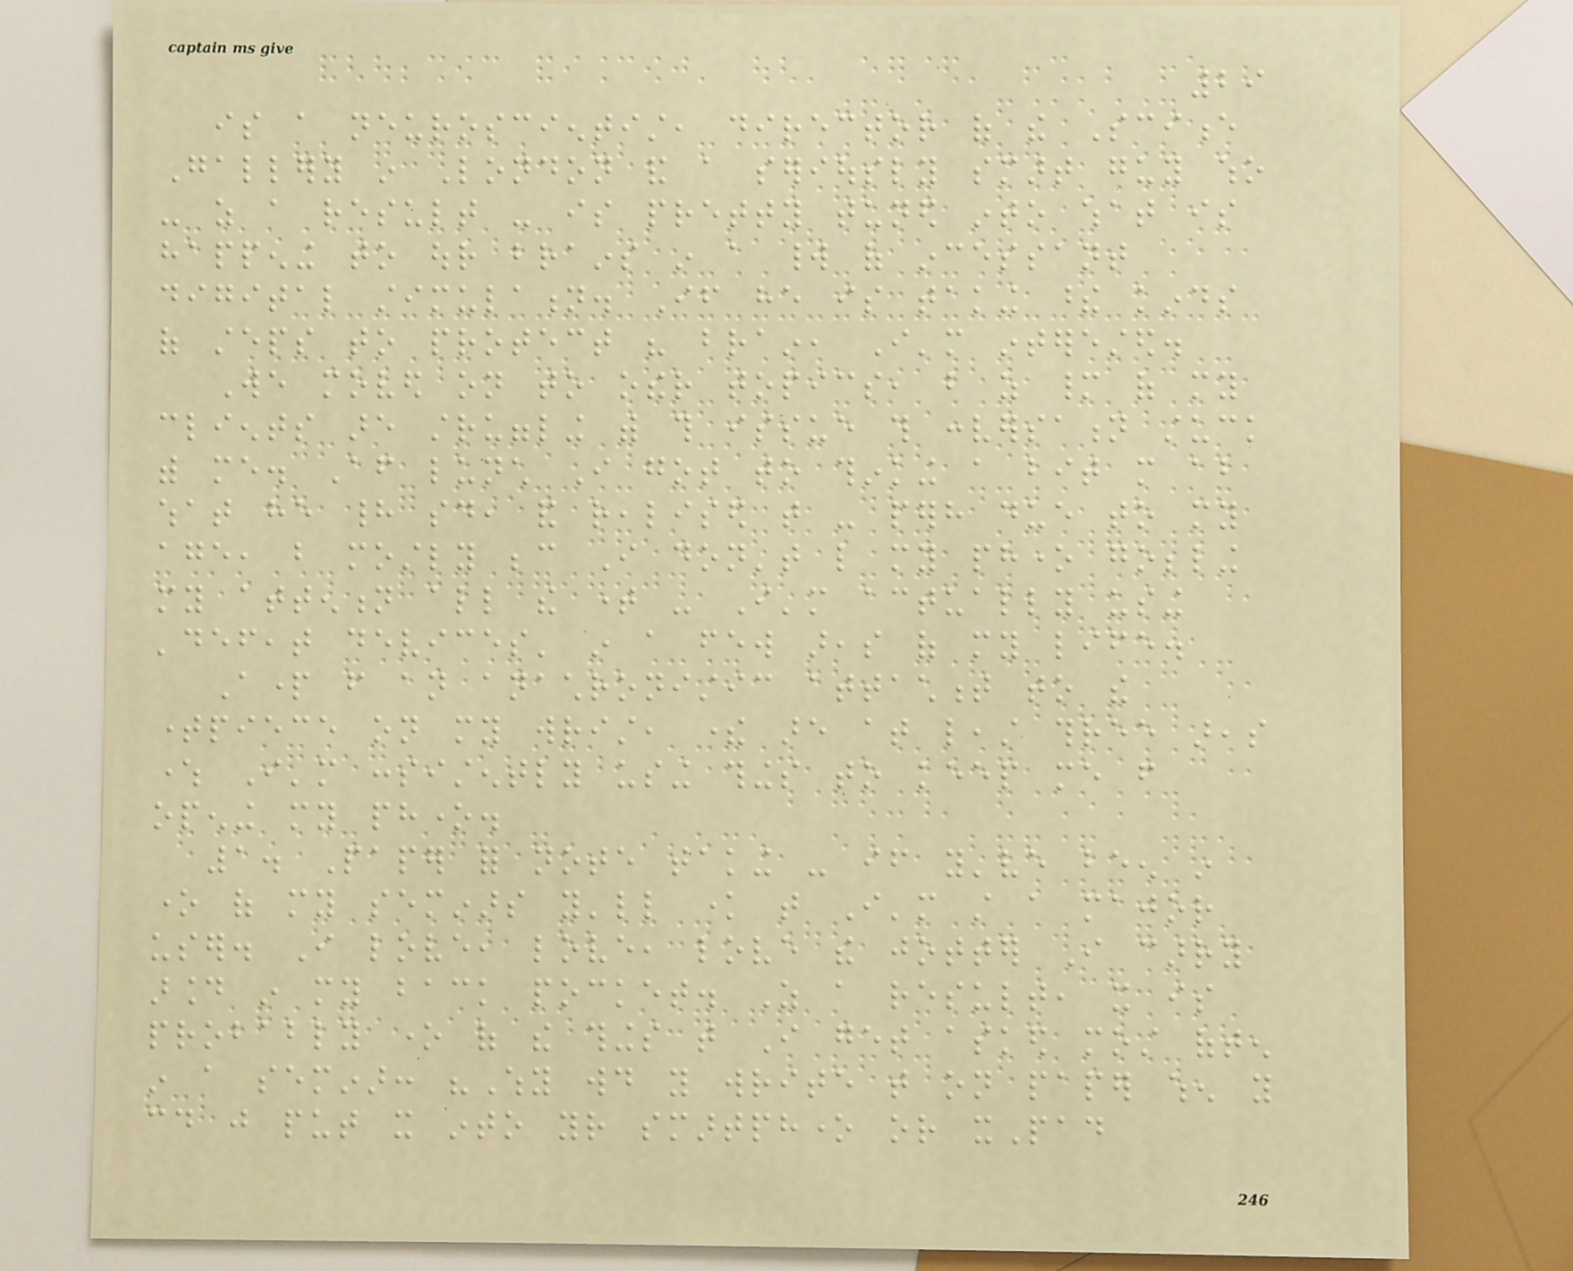29
is a neuroscientist, director of the Science
Gallery in London and a seriously smart guy who
- as a result - is pretty tuned into what is
happening to our brains in a world of incessant
digital stimulation. If he is taking these kinds
of steps to protect his brain, I'm interested.
We moved on to other topics, but as many of my
clients are struggling with this issue this conversation stuck
with me. After lunch I got to thinking a bit more about
what he had said, and realised that - perhaps due to my
age, but mostly because I don't like my phone gobbling
my attention all the time - I'm actually using
'defeat devices' in a few areas of my life.
Apart from an anachronistic attachment to the
timepiece on my wrist, there are at least three areas
where I'm consistently using things to keep me from
opening my phone.
1. Paper for note taking - if you've been in
one of my seminars you'll know that I'm still a major
user. I love, love, love the jotter I carry
around in my back pocket. As a result, it is
probably one of the things that I get asked most often
in a seminar: "Why would you write that on paper when you
could just put it into your smartphone or xPad
